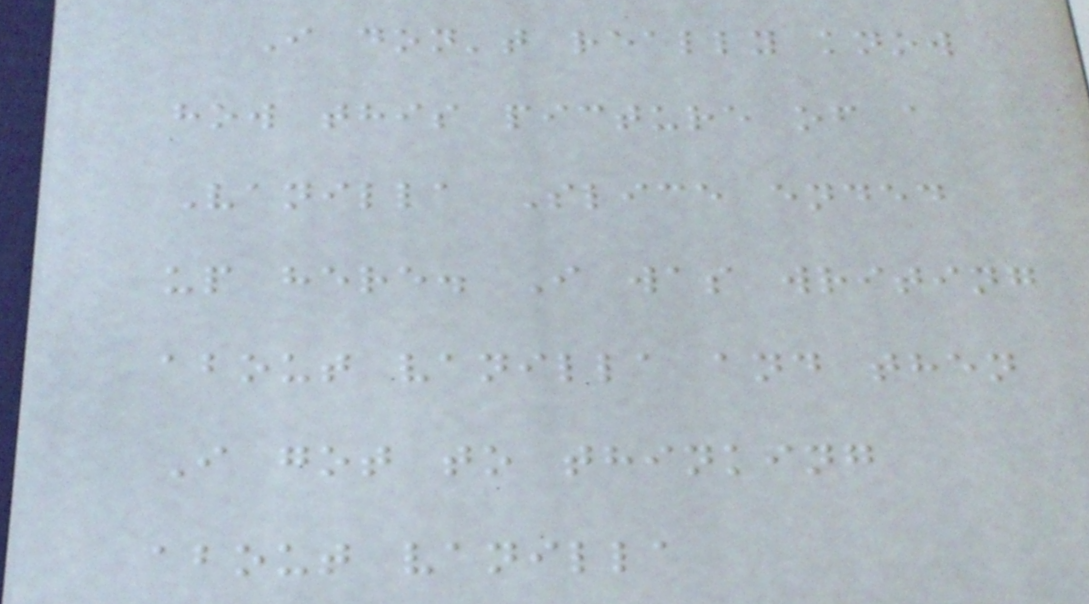I don't really know
how this picture of a
Vanilla Slice ended
up here. I was writing
about vanilla and then
I got to thinking
about vanilla
